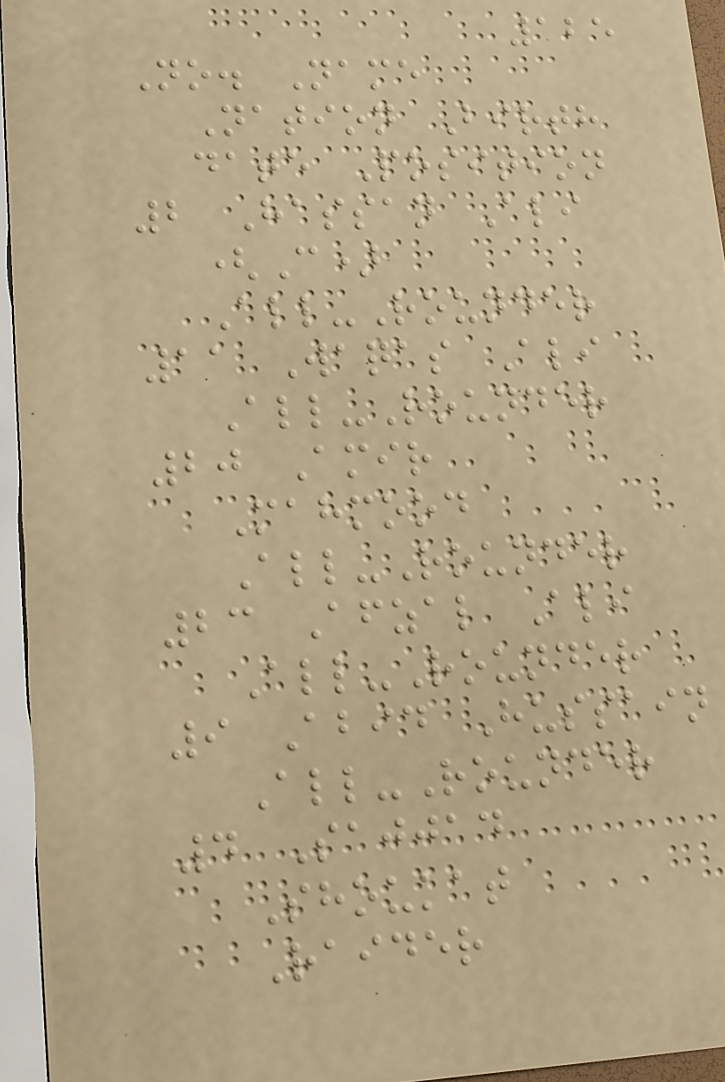125
No. Name
Nation Birth
date Position
2 Hassan Ali
(C)
All-Rounder
11 Waqas Ali
All-Rounder
20 Amir
Mahmood
All-Rounder
23 Afzal Ali
All-Rounder
9 Abid Hussain
All-Rounder
4 Sajjad
Shoukat
Raider
